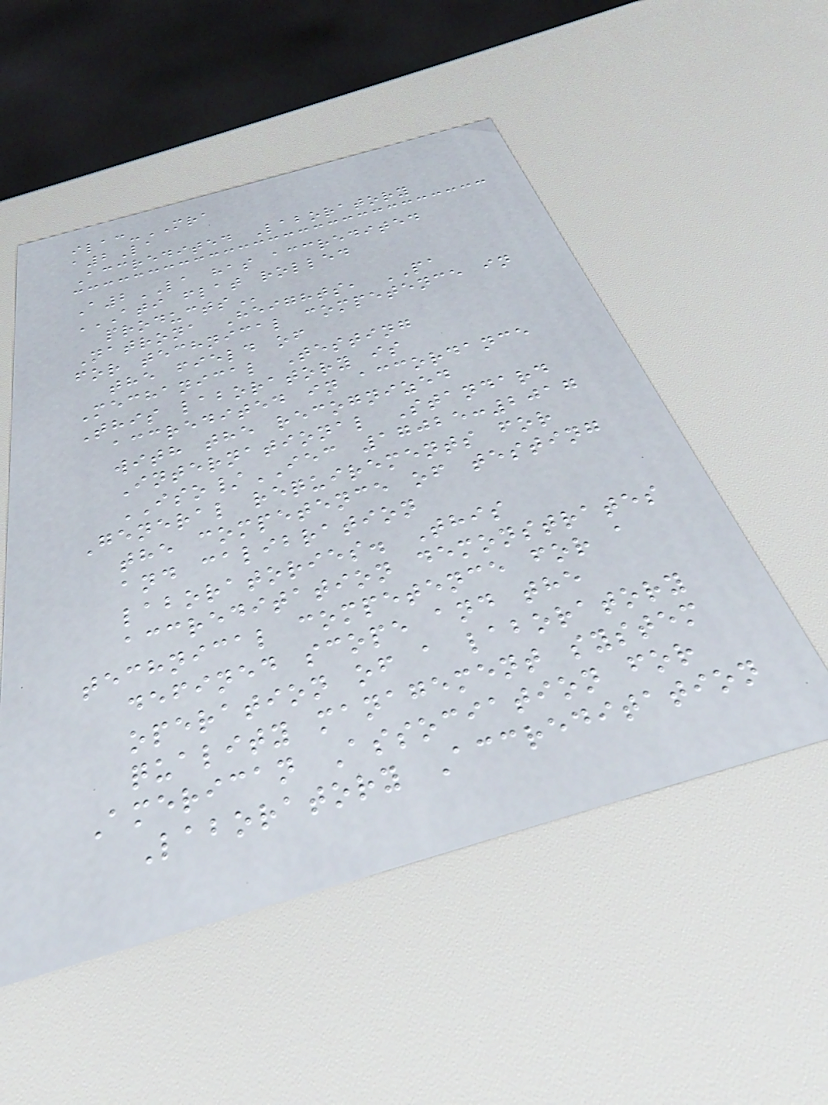ilac-MRA
a2La
Accredited Laboratory
A2LA has accredited
ATI FLAT ROLLED
PRODUCTS
Natrona Heights, PA
for technical competence in
the field of
Mechanical Testing
This laboratory is
accredited in accordance
with the recognized
International Standard
ISO/IEC 17025:2017
General requirements for
the competence of testing
and calibration
laboratories. This
accreditation demonstrates
technical competence for a
defined scope and the
operation of a laboratory
quality management system
American Association for
Laboratory Accreditation
